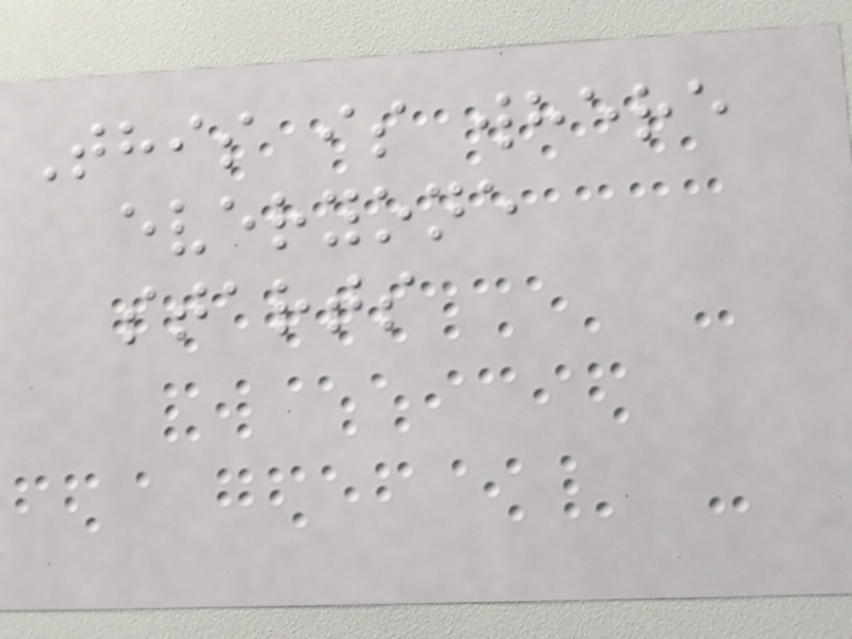This is where
everyone
starts
